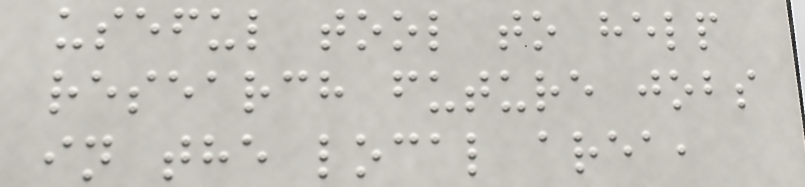useful tool to help
research future jobs
in the local area,
